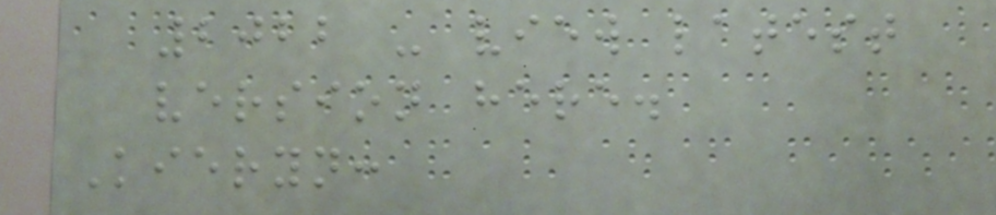2022 - view latest
version here.
Kieryn:
